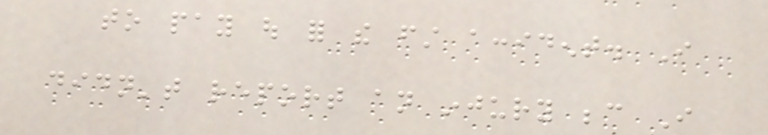to pay out for the first accident. I
didn't report an injury because I
